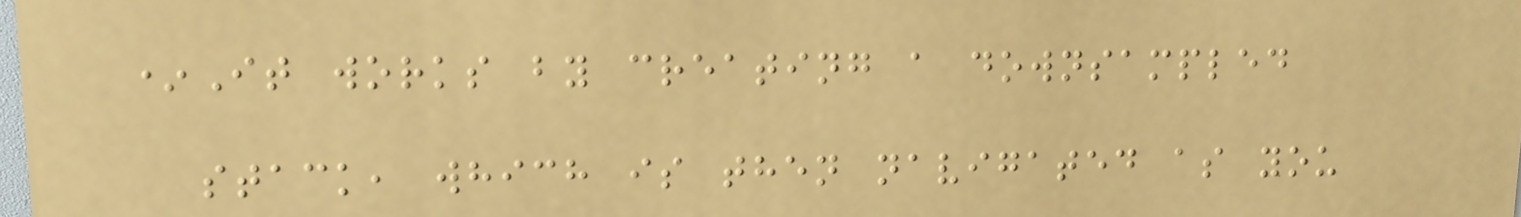*It works by creating a downsampled
stack, which is then navigated as you
